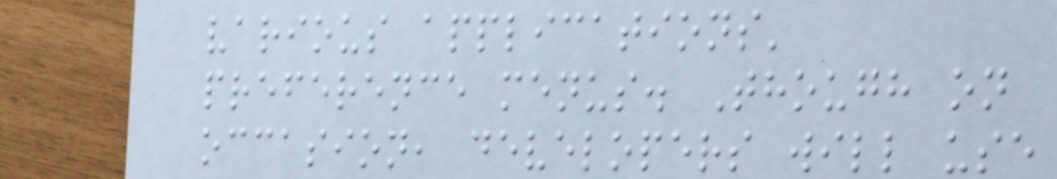various applications'
preference menus. Though on
occasion, developers will use
